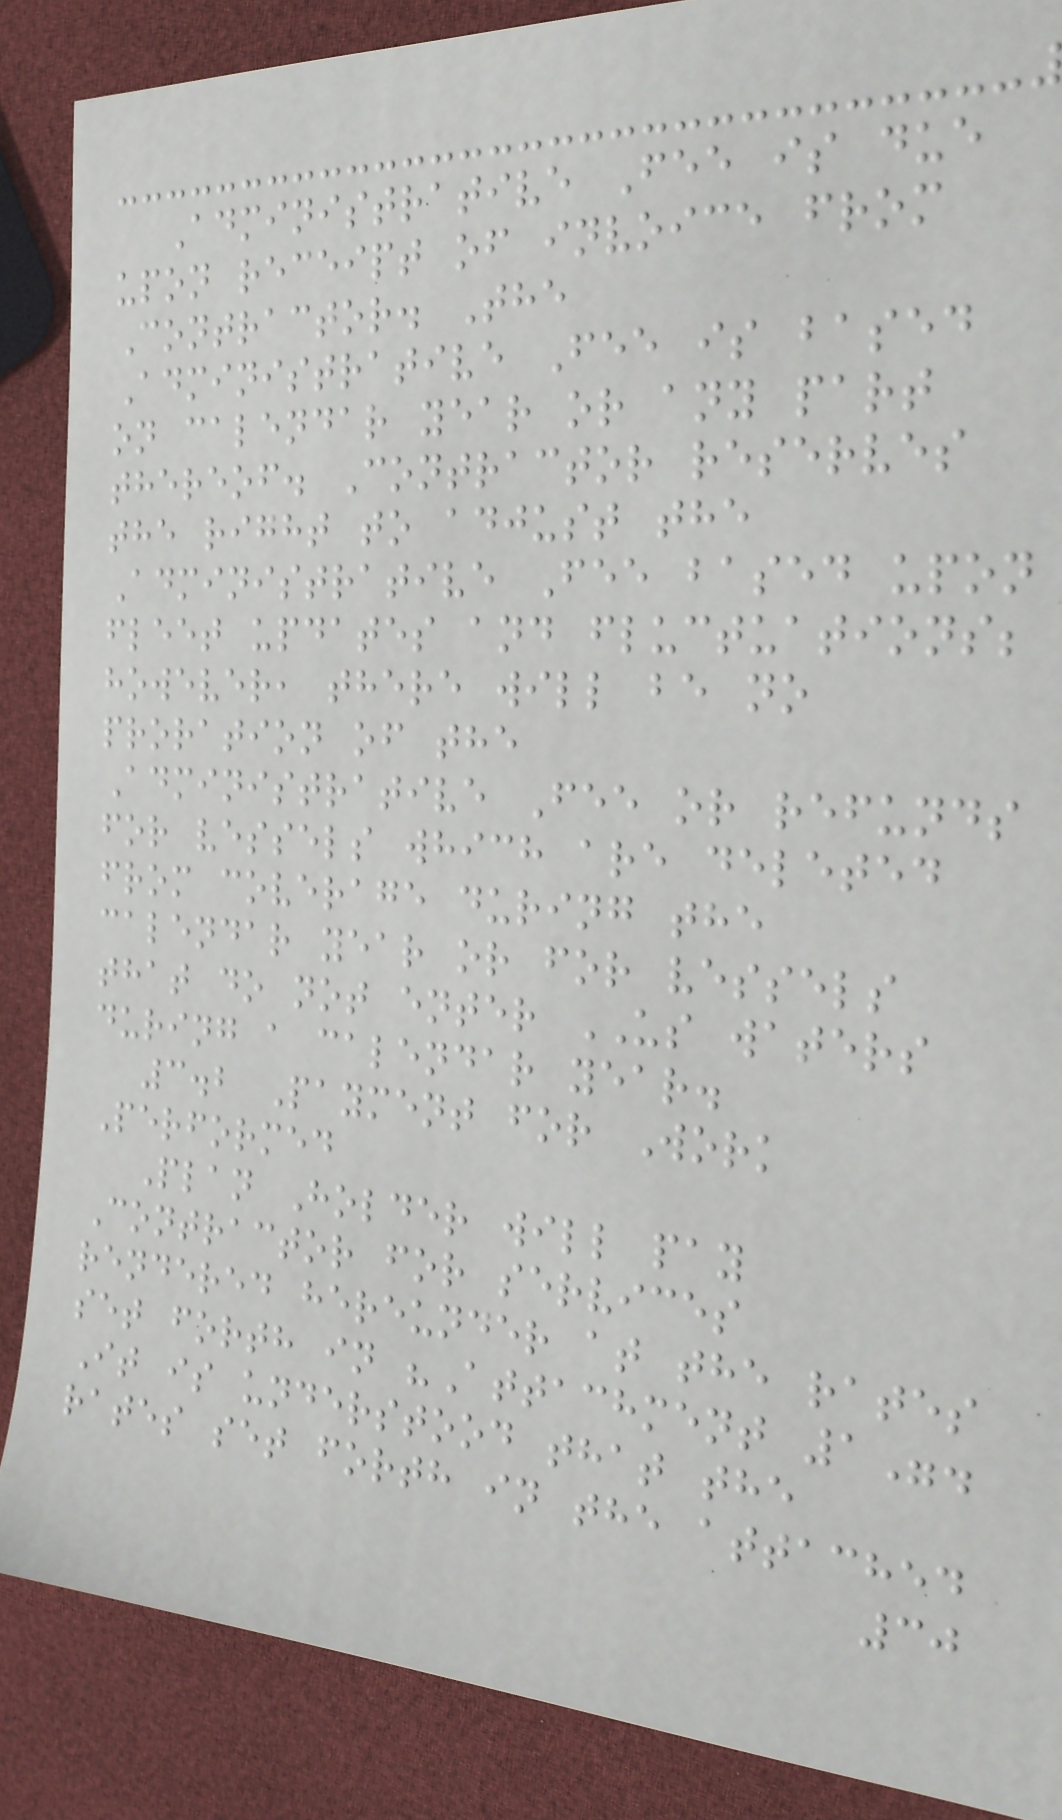Administrative Fee is due
upon receipt of invoice from
Contractor. The
Administrative Fee is based
on calendar year or any part
thereof. Contractor reserves
the right to adjust the
Administrative Fee based upon
fleet updates and fluctuations;
however, there will be no
proration of the
Administrative Fee or refunds
for vessels which are deleted
from coverage during the
calendar year or for vessels
that do not enter US waters
during a calendar year.
3.2 Payment for Work
Performed
Plan Holder will pay
Contractor for services
rendered hereunder at the rates
set forth in "Attachment 1".
It is understood that the
rates set forth in the attached
30
